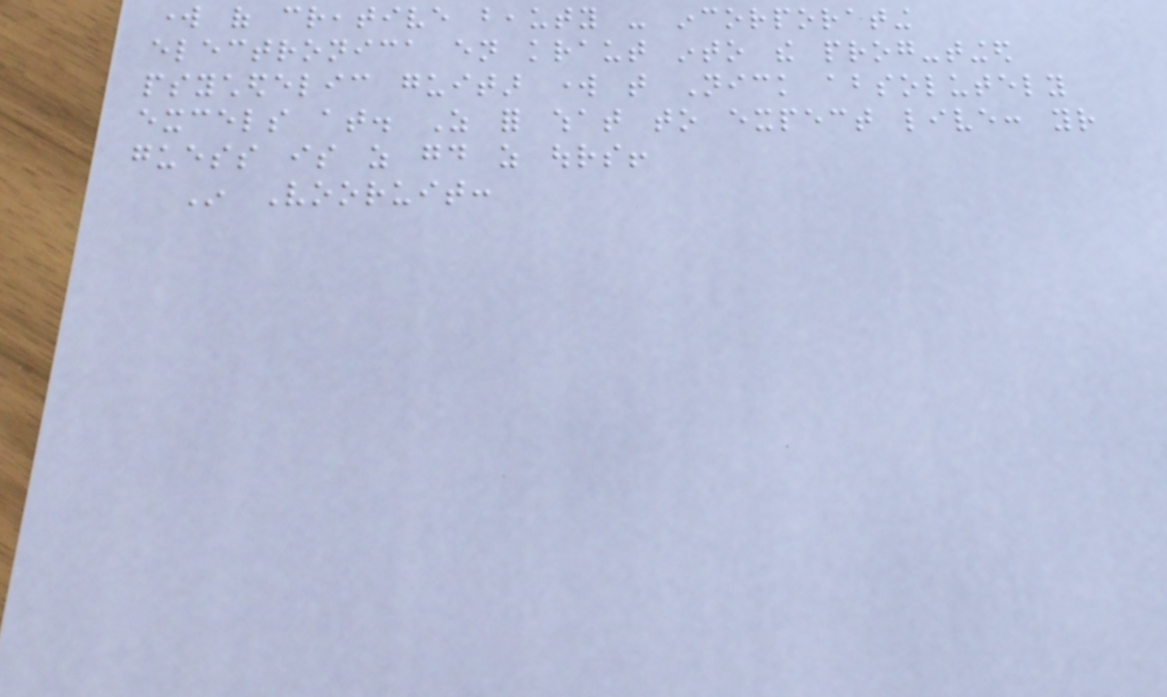work of creative beauty - incorporating
electronica en kraut into the prog-tinged
psychedelic guitar work that Nick absolutely
excels at. As for what to expect live: your
guess is as good as ours!
In Vooruit:
